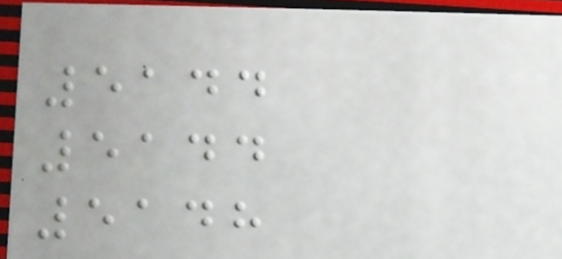5144
5144
5148
